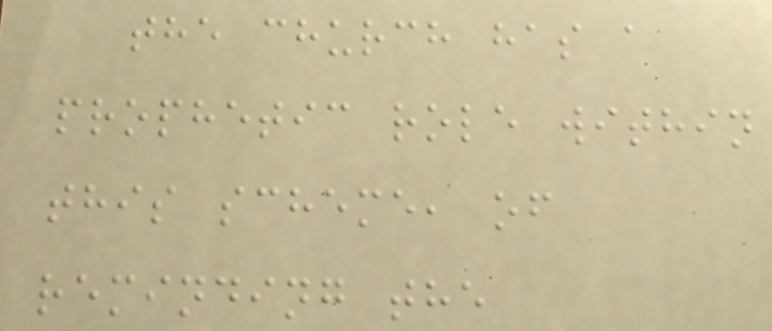the church has a
prophetic role within
this scheme, of
reminding the
